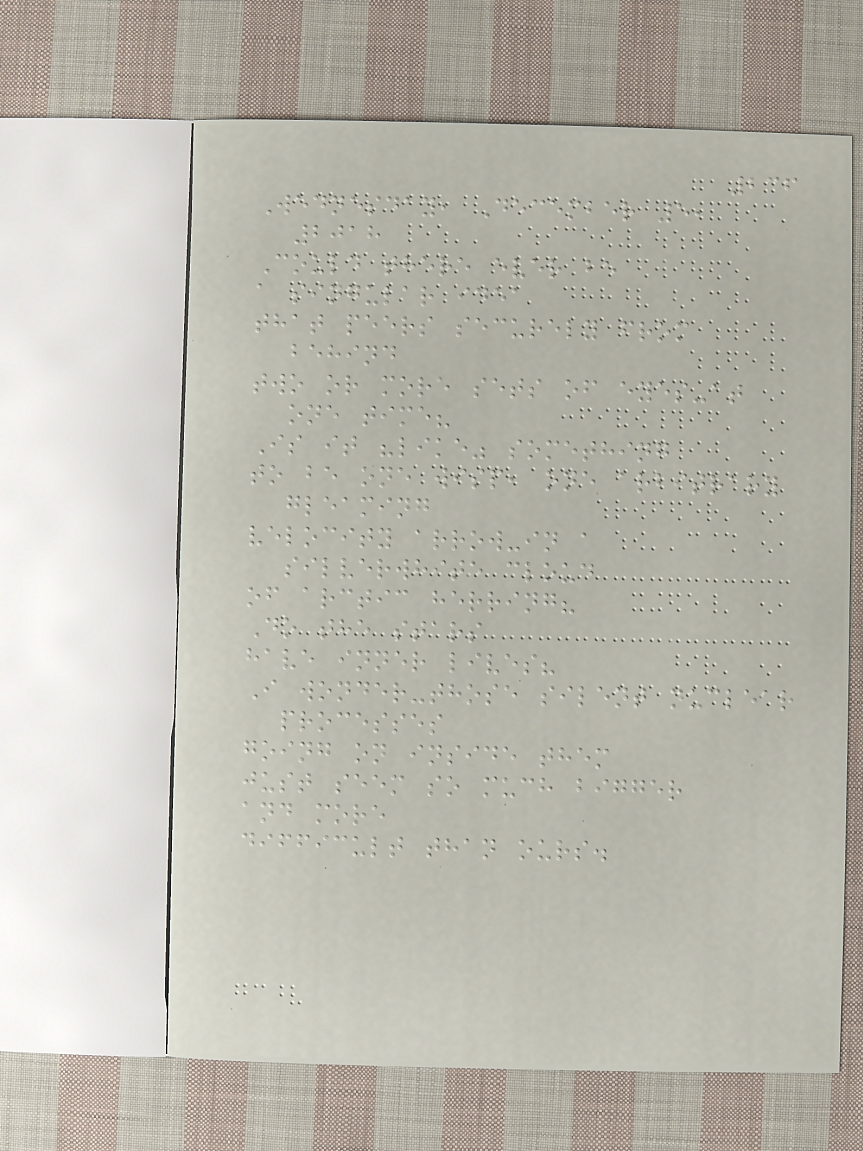236
Wednesday, December 5,
2018
Could there ever be
a singular idea
that peers securely from
behind
two or more sets of eyes-at
one time?
Is it "like" something
to be one wisp, one arbitrary
gleaming
velocity arrow-in a
silverwhite cloud
of arctic herring?
Do the stars
have inner lives?
I wonder-those silent nuclear
processes
going on inside them
just seem so much bigger
and more
difficult than ours.
